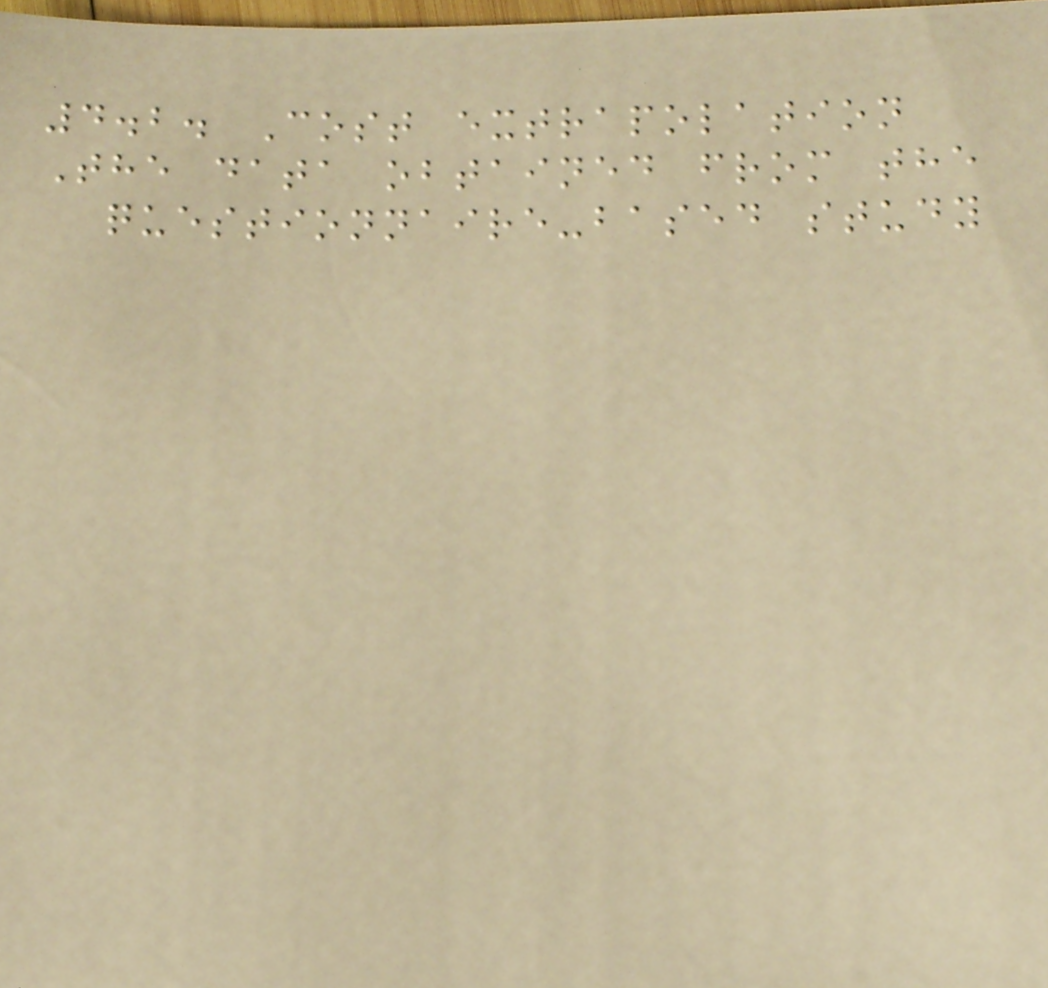4.2. Cost extrapolation
The data obtained from the
questionnaire-based study
